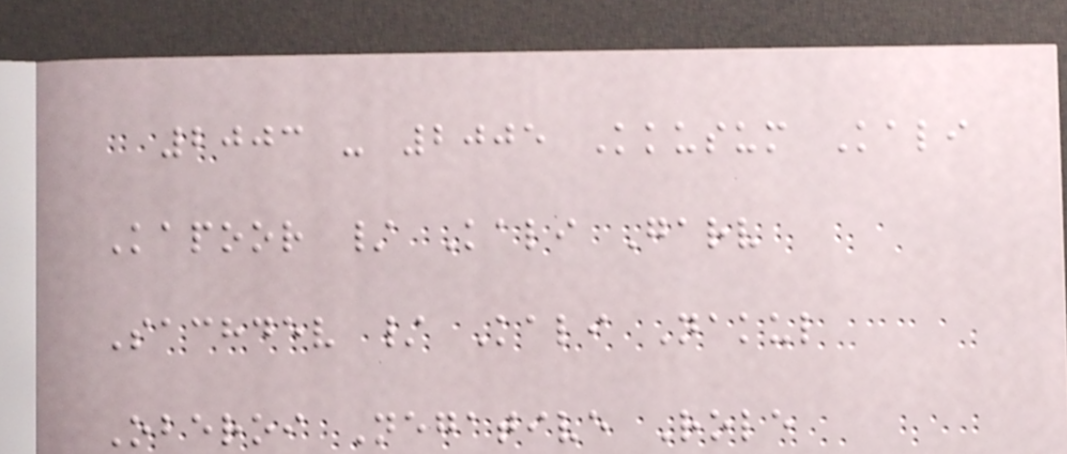2003 - 2005 Kkusum Kali
Kapoor / Kali Garv
Sachdev / Kali Nakul
Oberoi Negative Role
